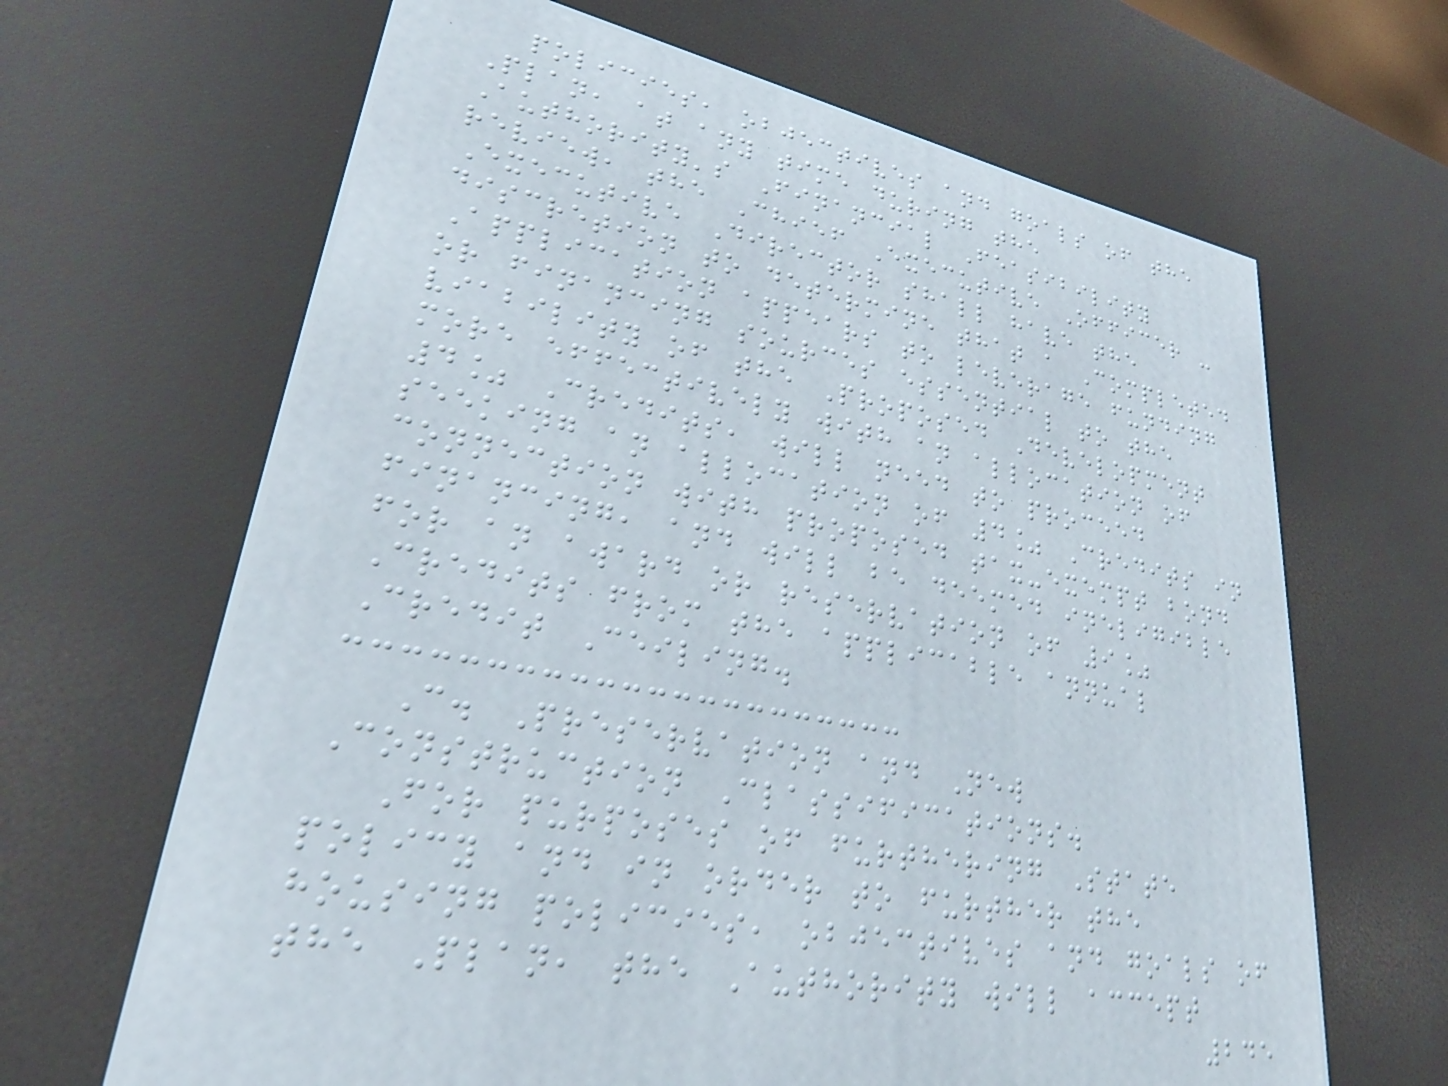policies, objectives and goals of the
Plan, at any time during the
Authority's Financial Feasibility
review, the Chief Executive Officer -
Executive Director shall have the
discretion to determine that a Completed
Application appears to leverage funding
or financing sources essential to the
viability of the Proposed Development
more effectively with an allocation of
4% Credits, will need to proceed
seeking an allocation of 4% Credits in
connection with proposed tax-exempt bond
financing, and will be deemed ineligible
for an award or reservation of 9%
Credits from the applicable annual
Credit Ceiling.
C. Preservation and New
Construction Classifications.
For purposes of furthering State
policy and in order to further the
housing policies, objectives and goals of
the Plan, the Authority will accept
245
